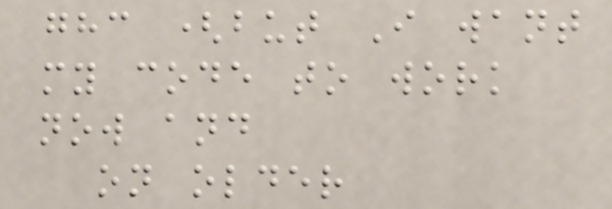ghc (but I want
my code to work
now and
on older
